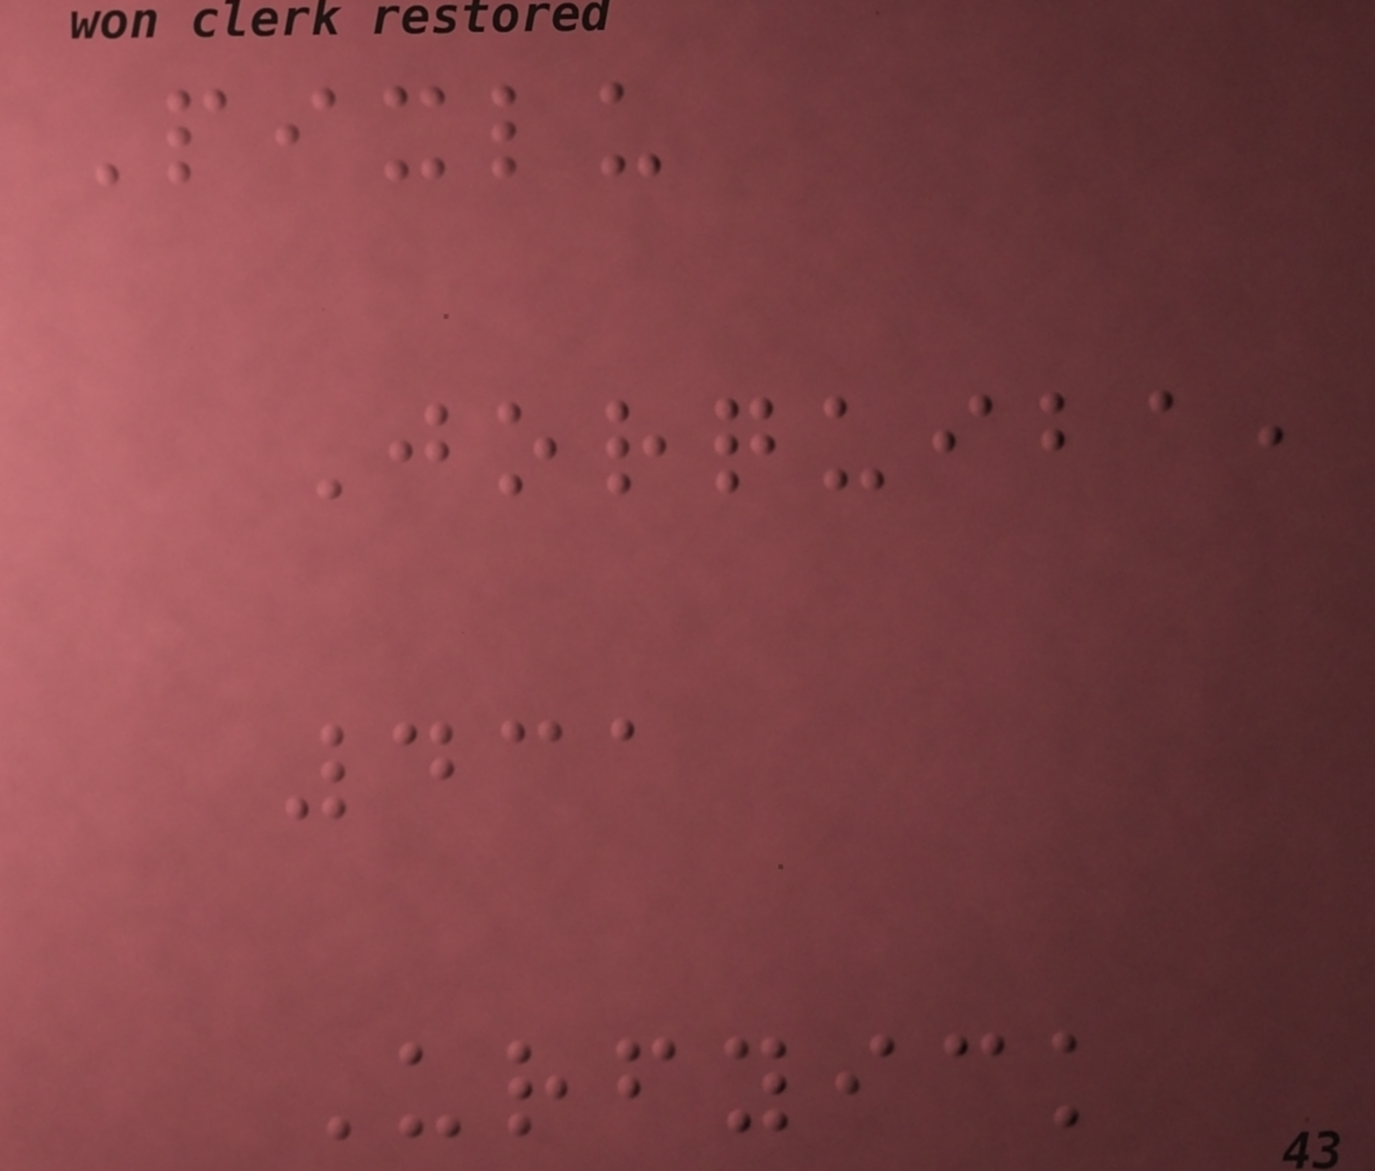Pixlu
Jorquiba,
431
Urfyick
